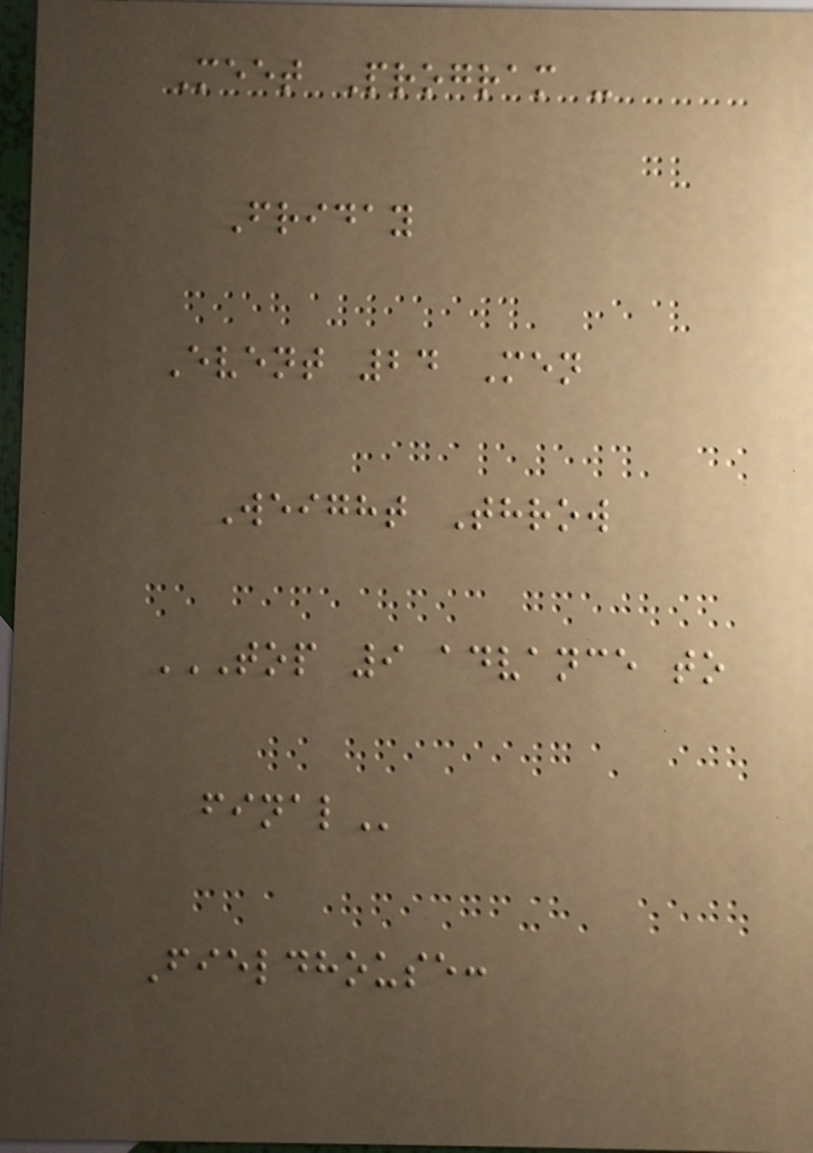Meet Program -
Friday
Event 24 Men
Weight Throw
TOP 9 ADVANCE TO
FINAL
Fieldhouse:
